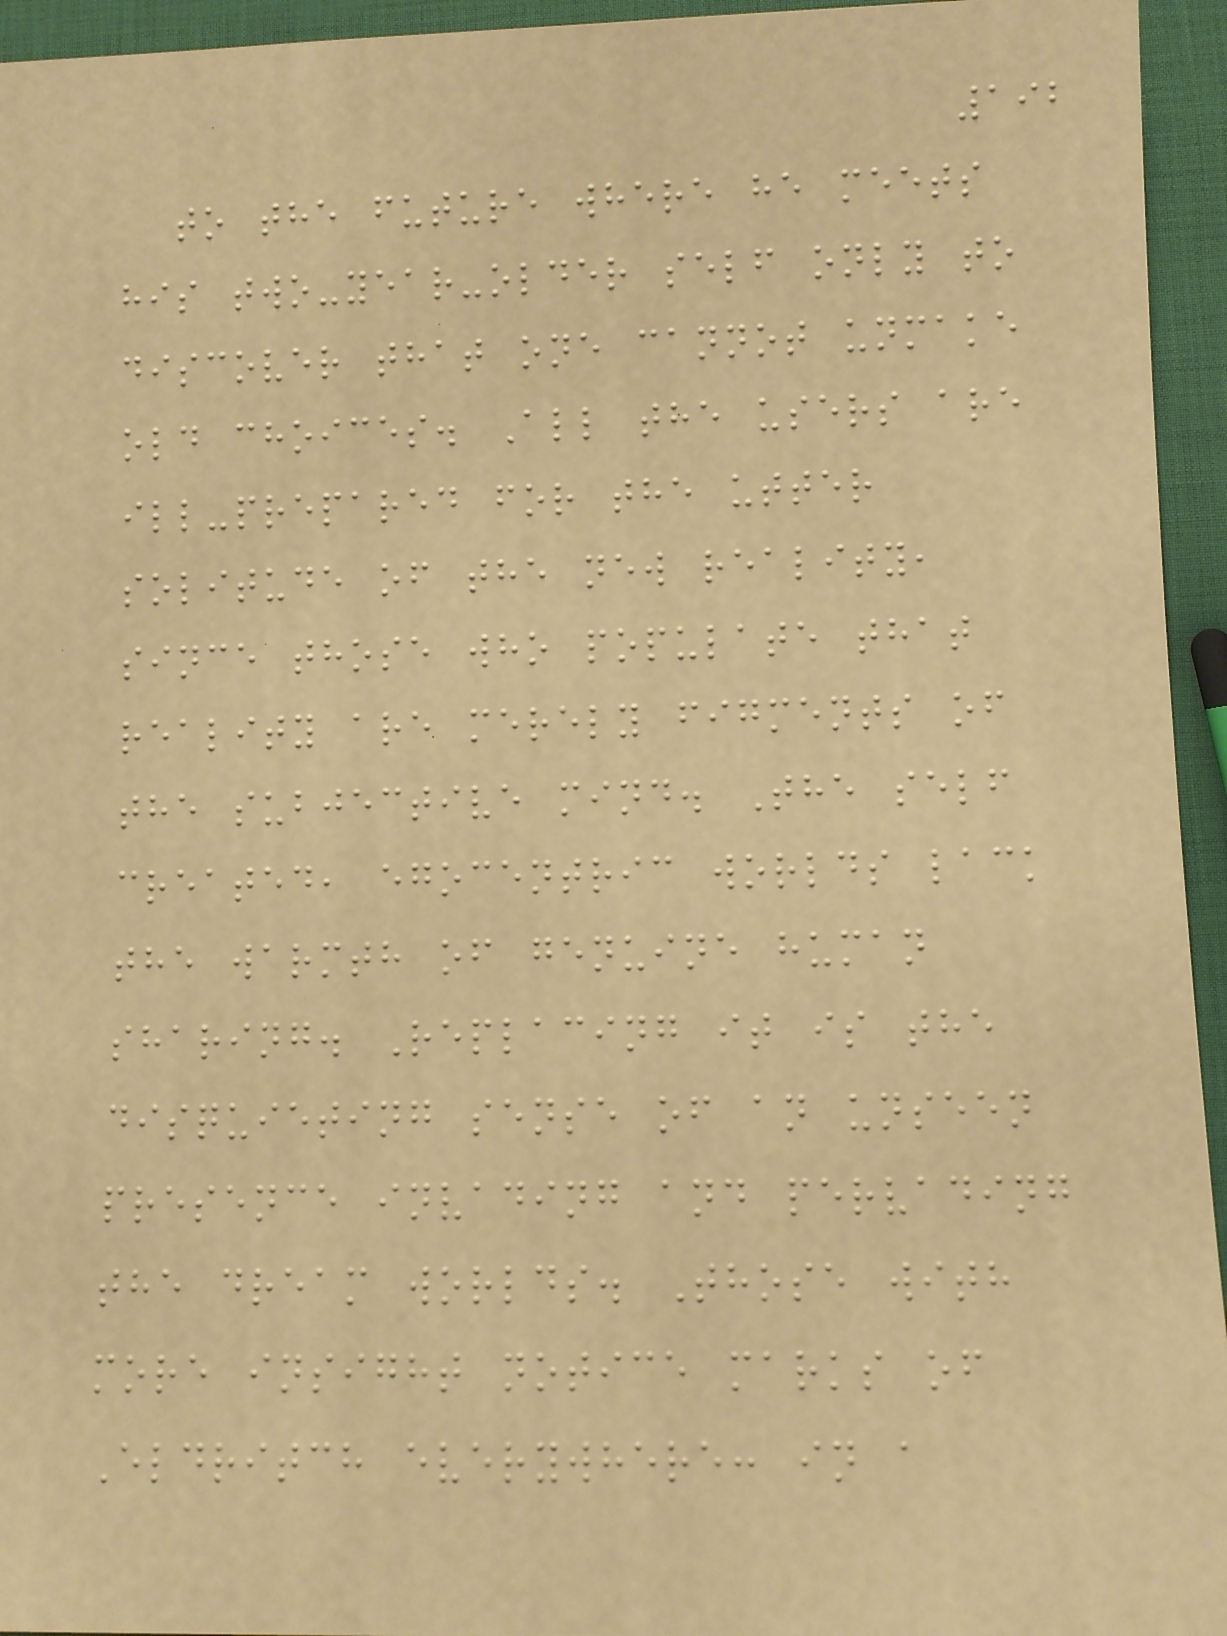192
to the future where he meets
his two-year-older self only to
discover that one cannot unmake
old choices. All the users are
ill-prepared for the utter
solitude of the new reality,
since those who populate that
reality are merely figments of
the subjective mind. The self
created, egocentric worlds lack
the warmth of genuine human
sharing. Replacing it is the
disquieting sense of an unseen
presence invading and pervading
the dream worlds. Those with
more insight notice marks of
Eldritch everywhere: in a
